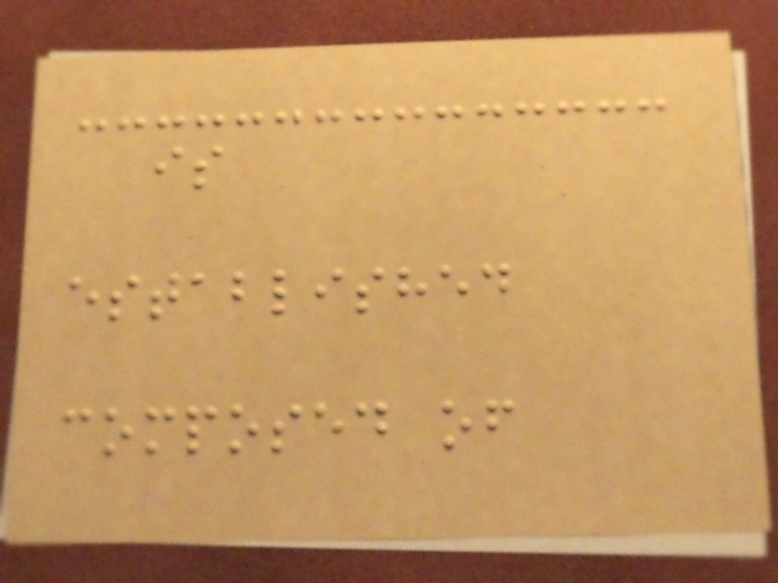is
established
composed of
